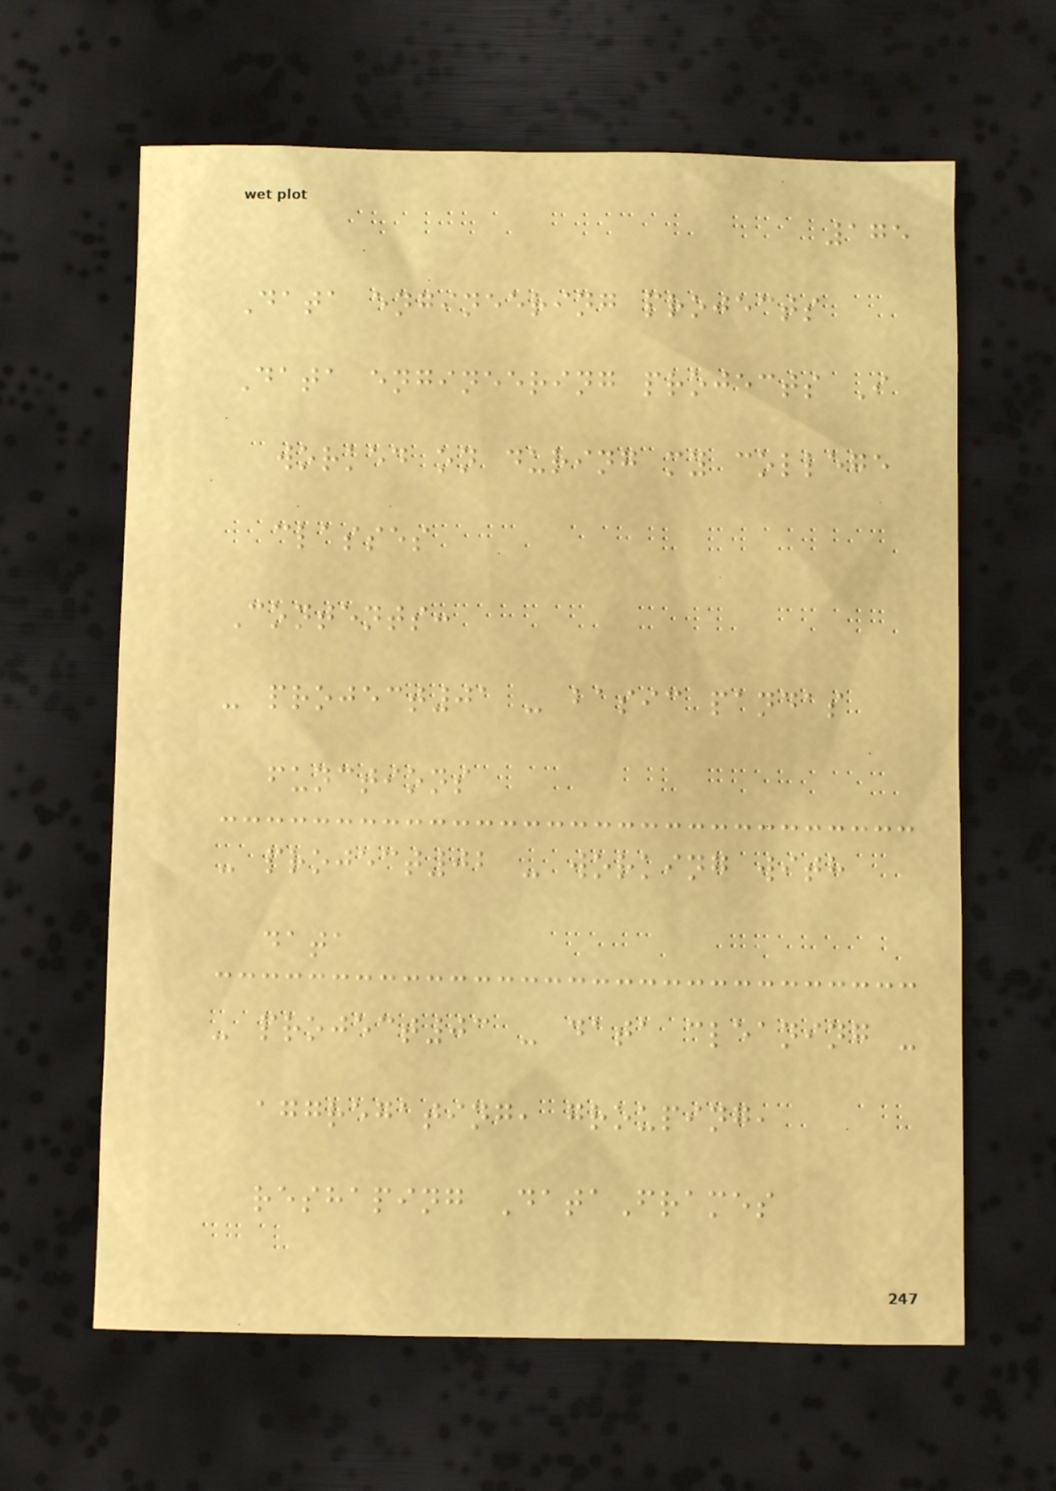175
Data engineering projects
Data engineering projects I
worked on during my college
classes
Contents:
- project01 - basic pandas
functions
- project02 - working with
data
- project03 - data cleaning -
aggregating, grouping,
reshaping DataFrames
